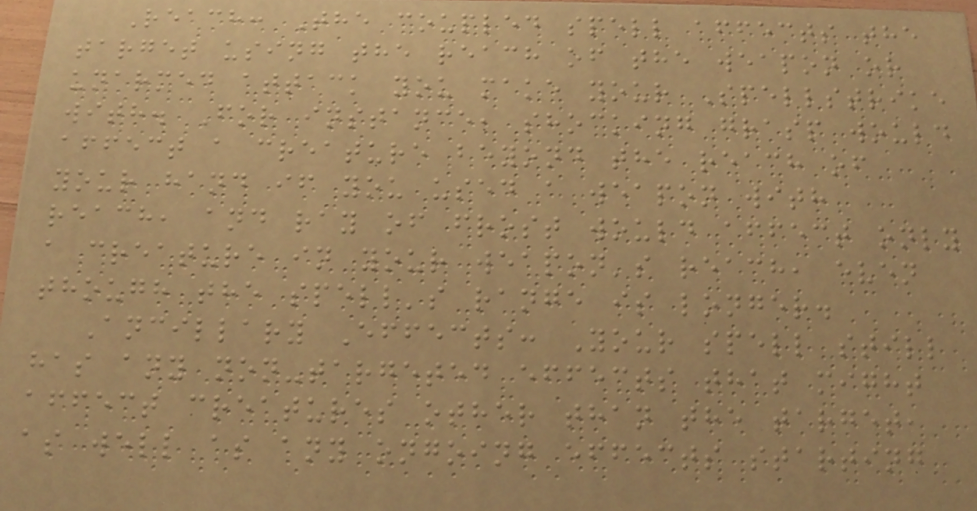Reach: The coupled spell affects the
target using the reach of the weapon or
unarmed attack you make your Spellstrike
with. For instance, shocking grasp would
affect a creature beyond the reach of
your hand if you used a weapon with
reach, and ray of frost would affect only
a creature in your weapon's reach, even
though the spell's range is longer.
Ancillary Effects: Your spell still
has any non-targeted effects that might
affect creatures other than the target,
as well as any ongoing effects starting
